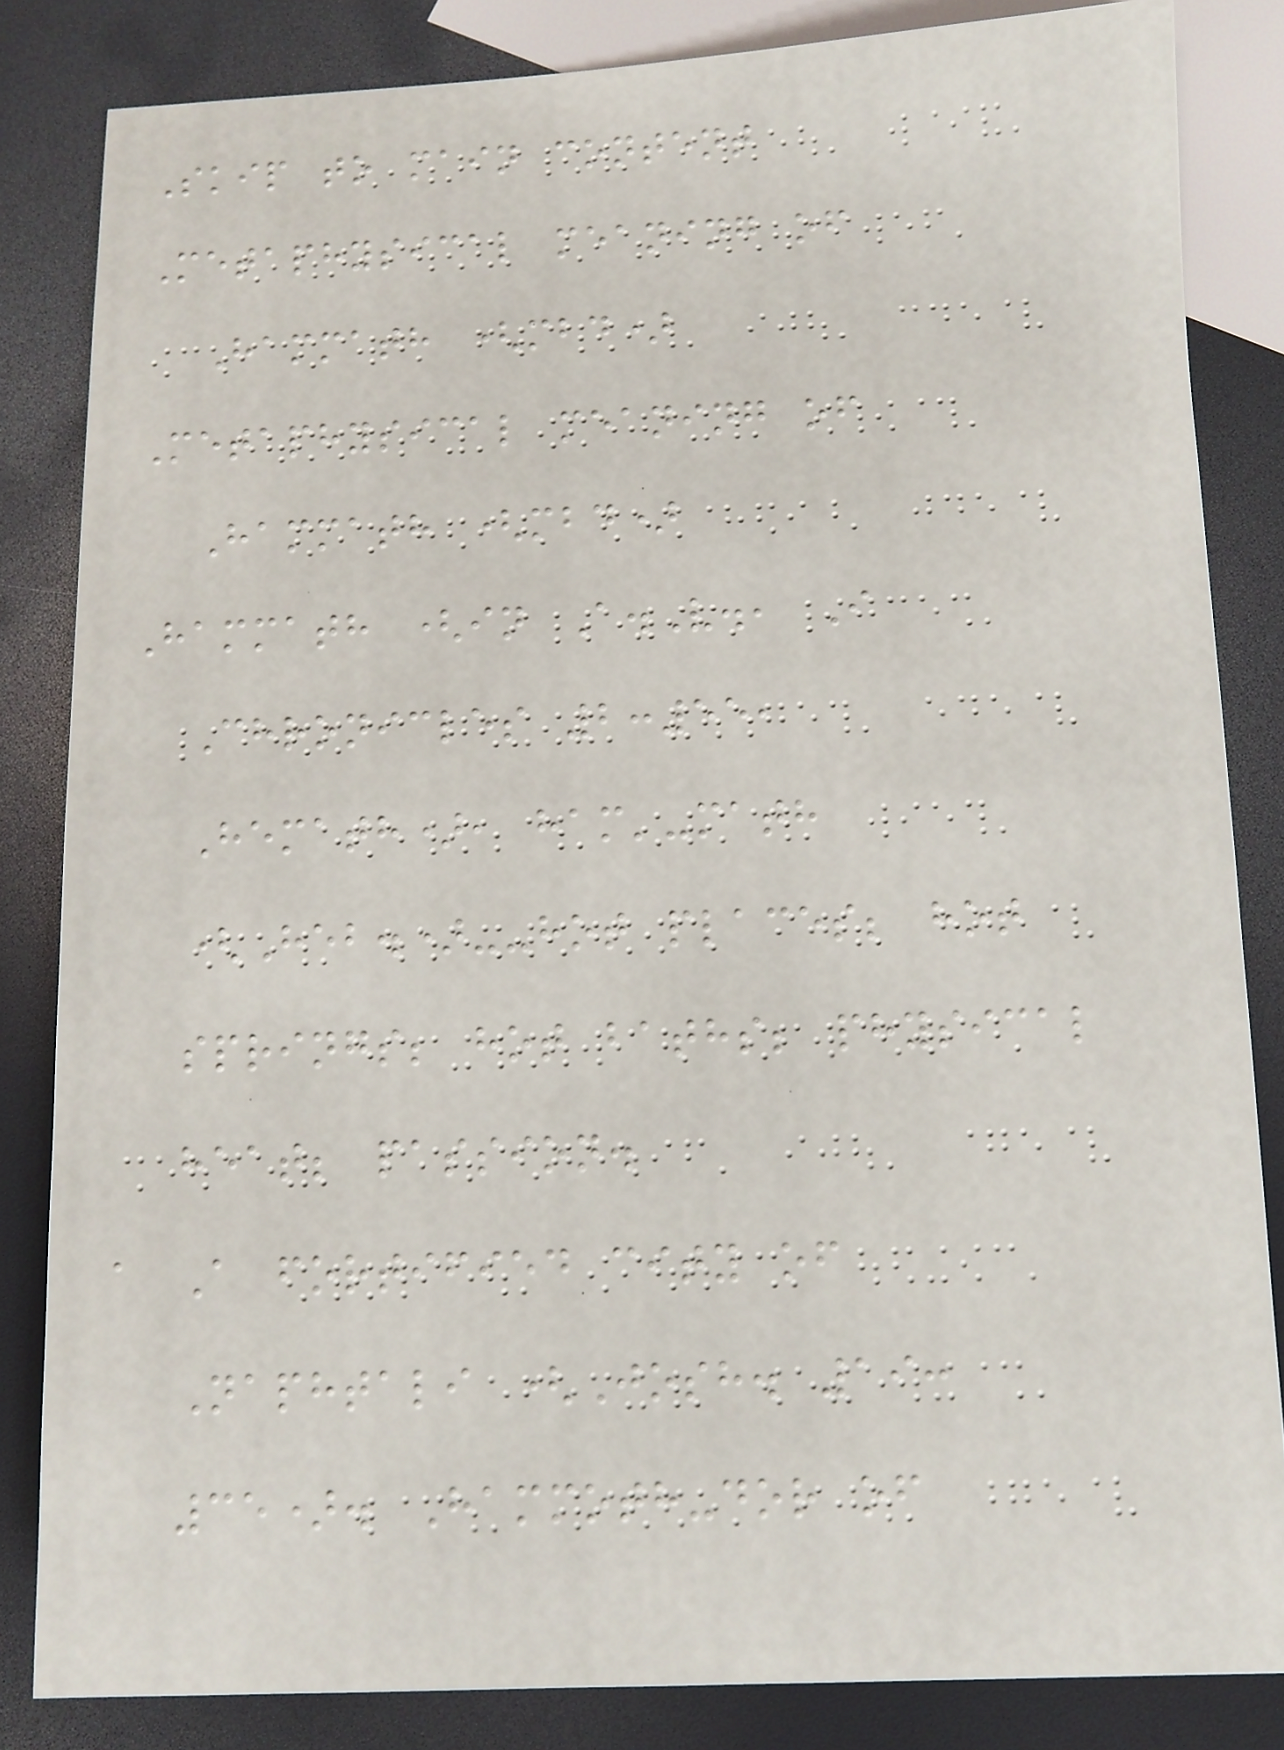Skip to main content
Metaphysical meaning of
Hammath (mbd)
Metaphysical meaning of
Hammath (mbd)
Hammath (in A.V., I
Chronicles 2:55,
Hemath), ham'-math
(Heb.)--hot places; hot
springs; hot baths; physical
heat; passion.
a A fortified city of
Naphtali (Josh. 19:
35). Hammoth-dor of
